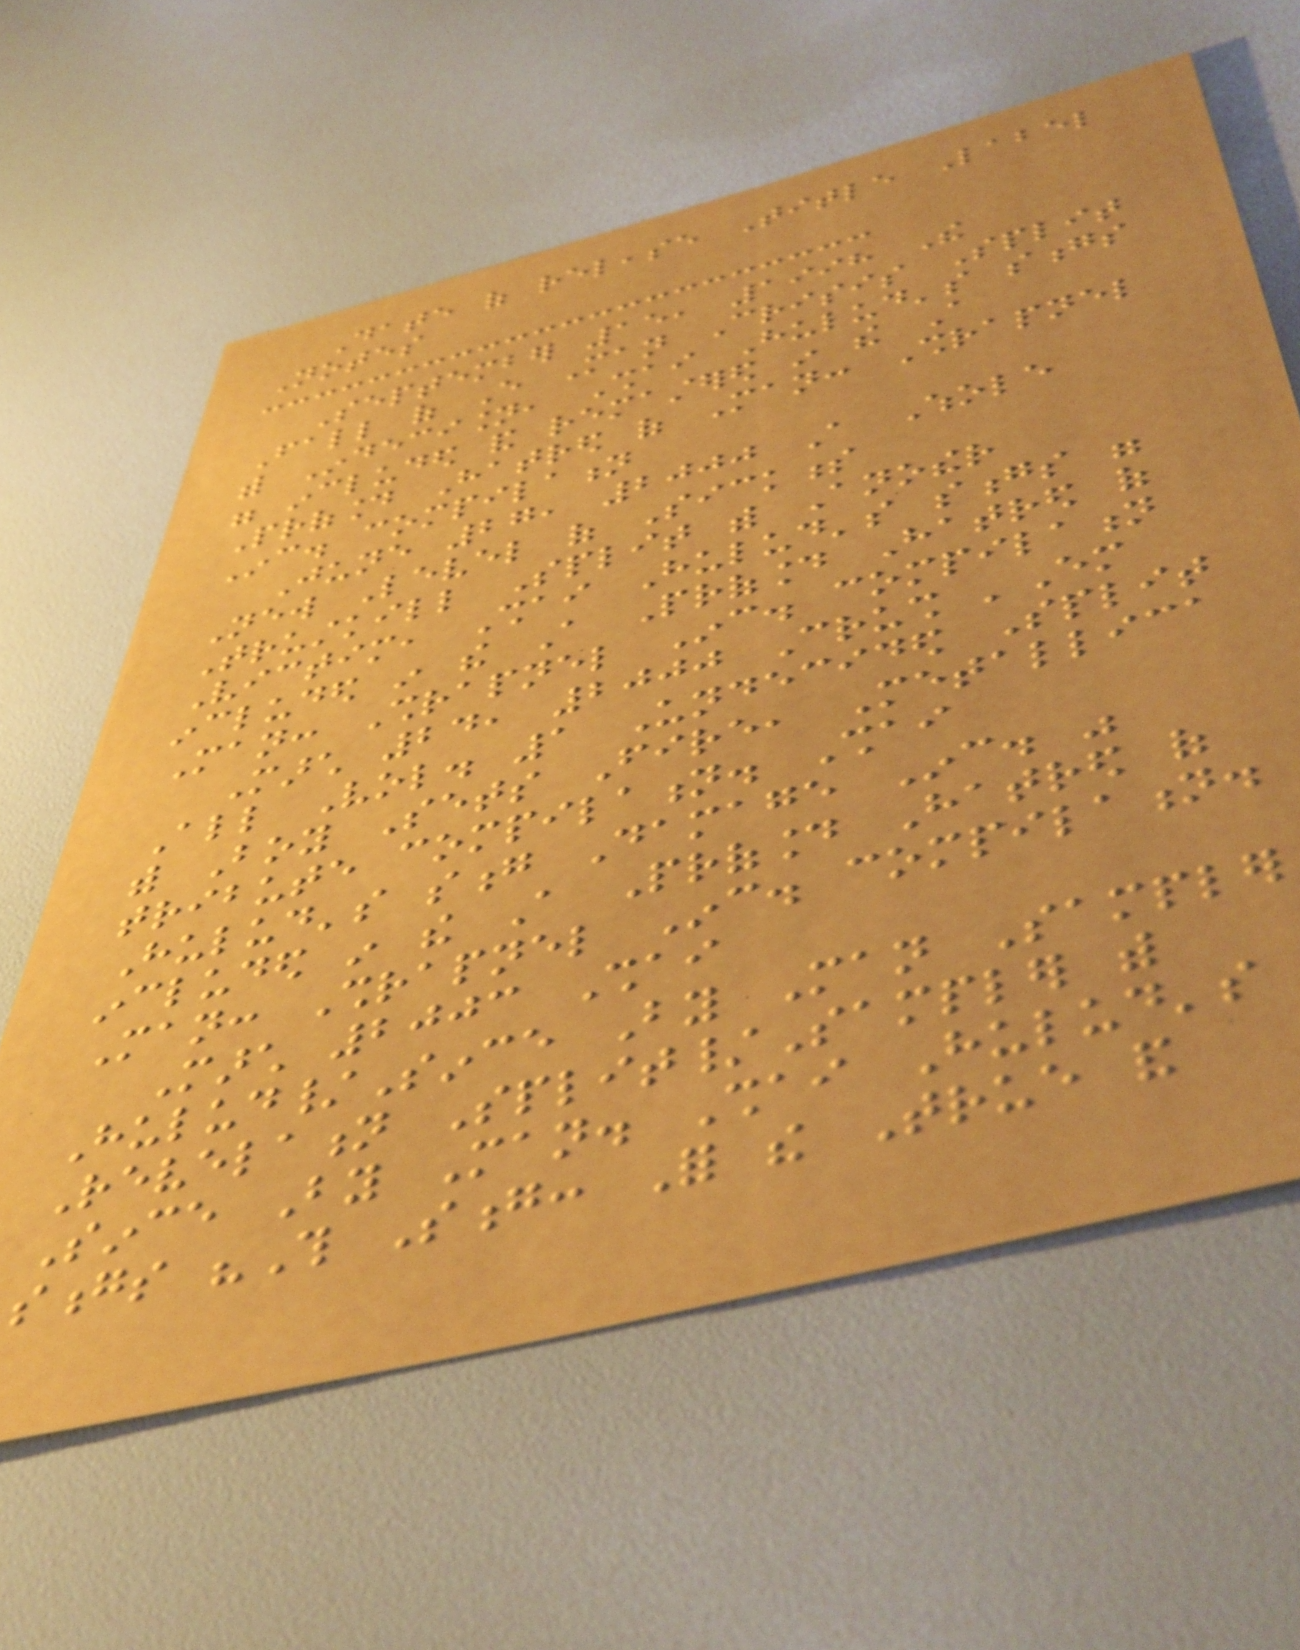Date of release Title Label
Notes
September 15, 1998 The
Fall of Every Man Crisis Split
with Indecision, Shai Hulud's songs
were included and remastered in the A
Profound Hatred of Man: Shrapnel
Inc. compilation
June 27, 2000 A Whole
New Level of Sickness
Trustkill Split with Another
Victim, Shai Hulud's songs were
included in the A Profound Hatred of
Man: Shrapnel Inc. compilation
March 24, 2000 Crush 'Em
All Vol. 1 Undecided Split
with Boy Sets Fire, Metallica
tribute compilation. Shai
Hulud's song Damage Inc. was
included in the A Profound Hatred of
Man: Shrapnel Inc. compilation.
March 2003 Shai
Hulud/Since By Man Sampler
Revelation Split/Sampler with
Since By Man. Shai Hulud's
songs "This Song: For the True and
